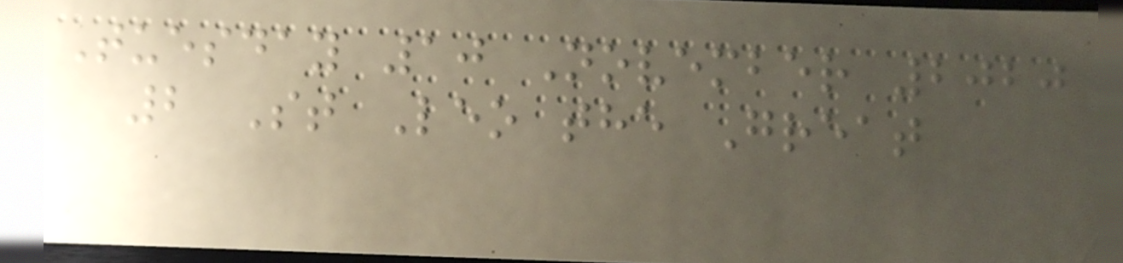Tuesday 10 November 2020
2 St Leo the Great
